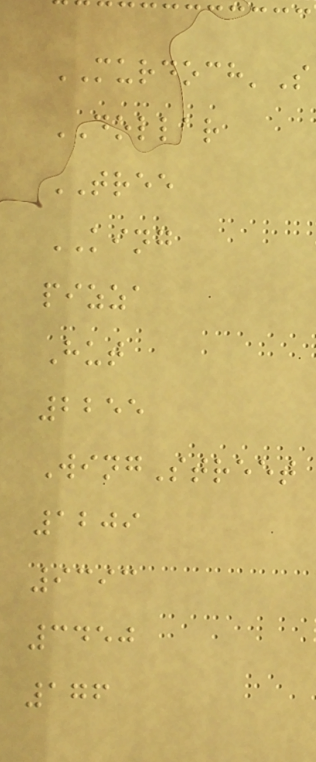MURDOCH'S
DOLLAR
TREE
KING
pizza
Hut
2255
WingStreet
1209
9393
3450
176
